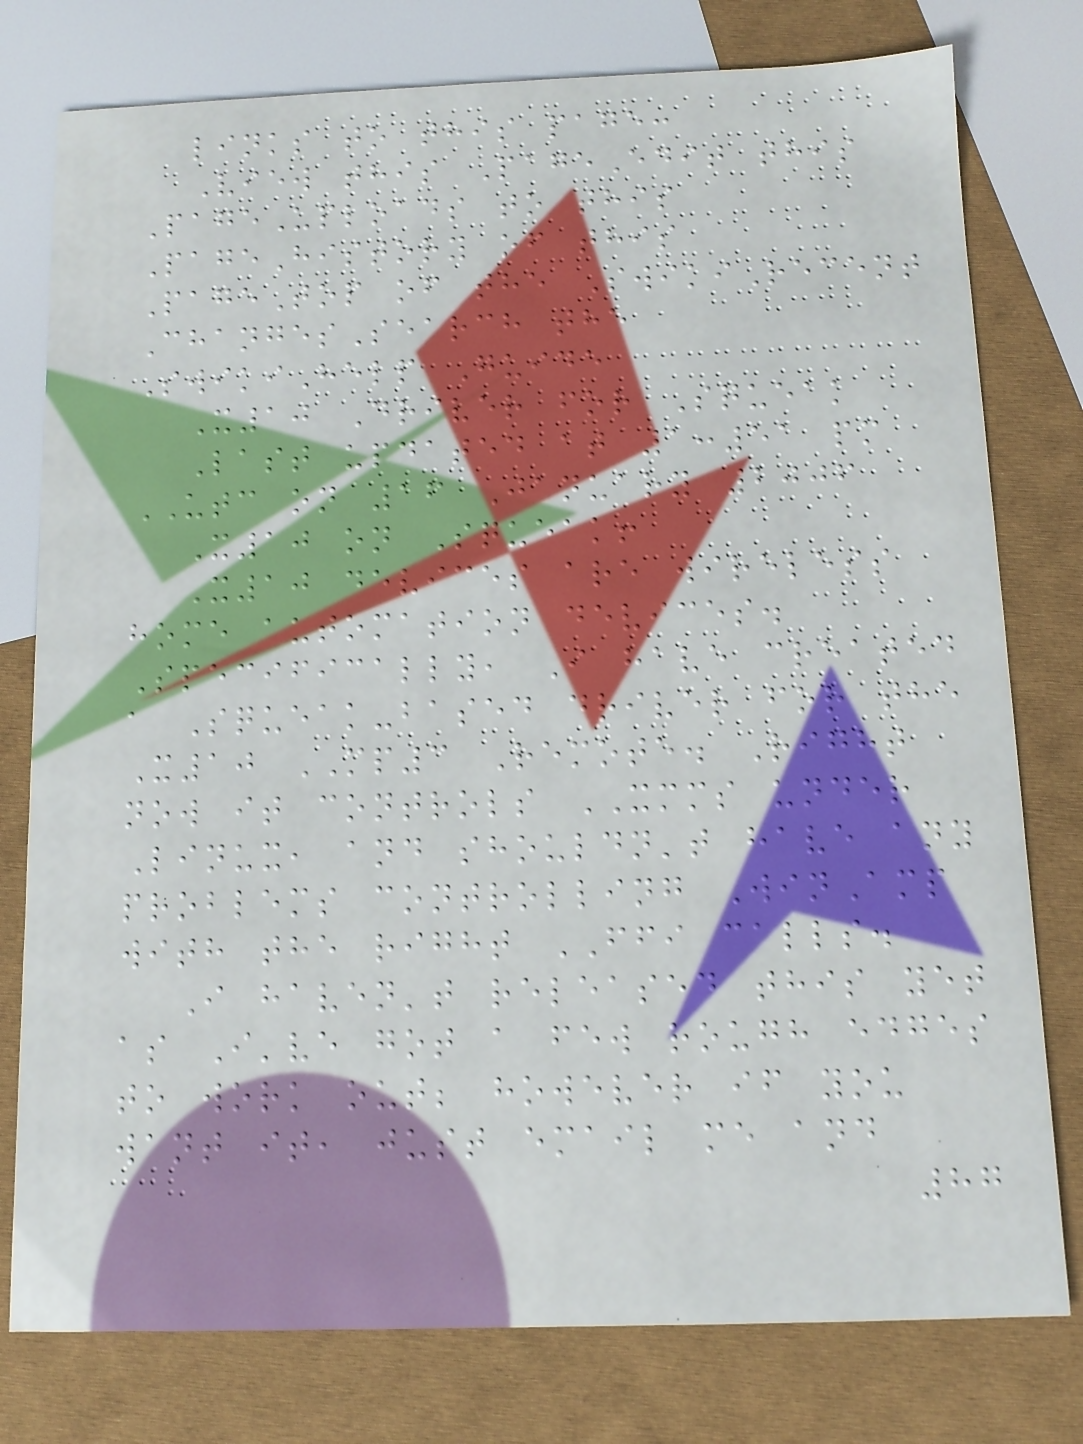links to this page:
View this PageEdit this
PageUploads to this
PageHistory of this
PageTop of the SwikiRecent
ChangesSearch the
SwikiHelp Guide
X10 Driver for Squeak
Last updated at 1:51 pm
UTC on 16 January 2006
X10 on Squeak!
X10 devices are wireless
home automation devices.
Specifically, I have created
a Squeak-based driver for the
X10 MP3 Remote. Right
now it controls XMMS under
Linux, and shouldn't have any
problems controlling WinAmp
with the right FFI calls.
I haven't released this yet
as I've got a few rough edges
to work out; however if you
want it, just email me and
87
